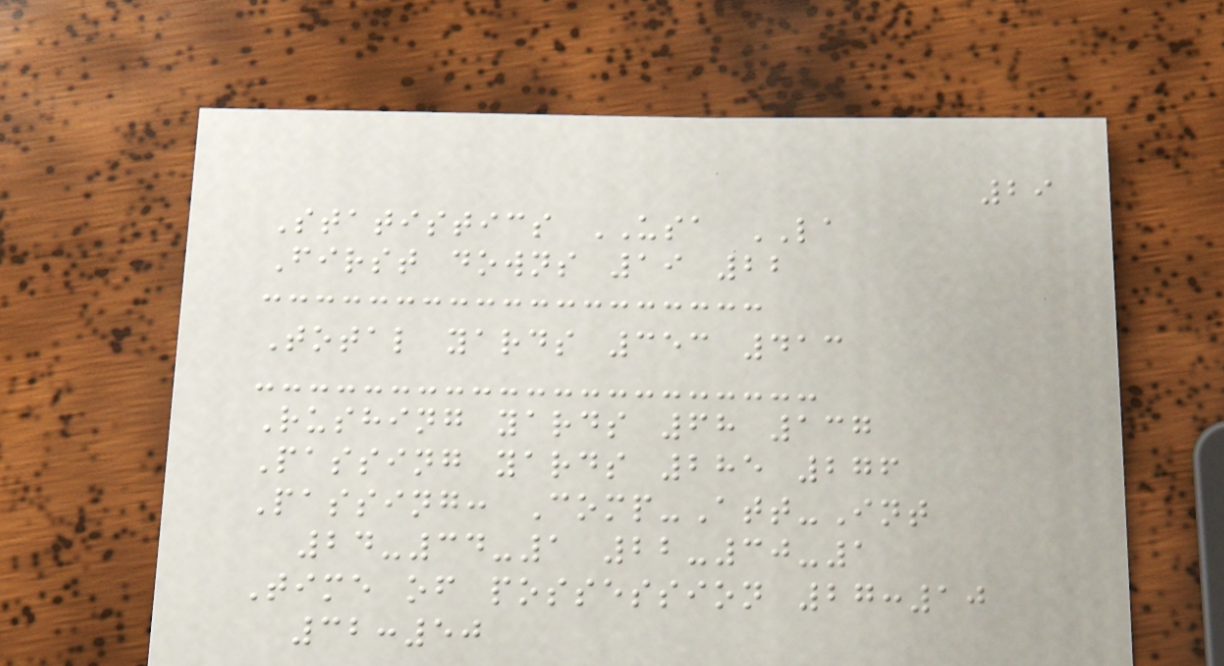29
Statistics USA LA
First downs 19 22
Total yards 353 413
Rushing yards 68 137
Passing yards 285 276
Passing: Comp-Att-Int
24-34-1 22-30-1
Time of possession 27:10
32:50
